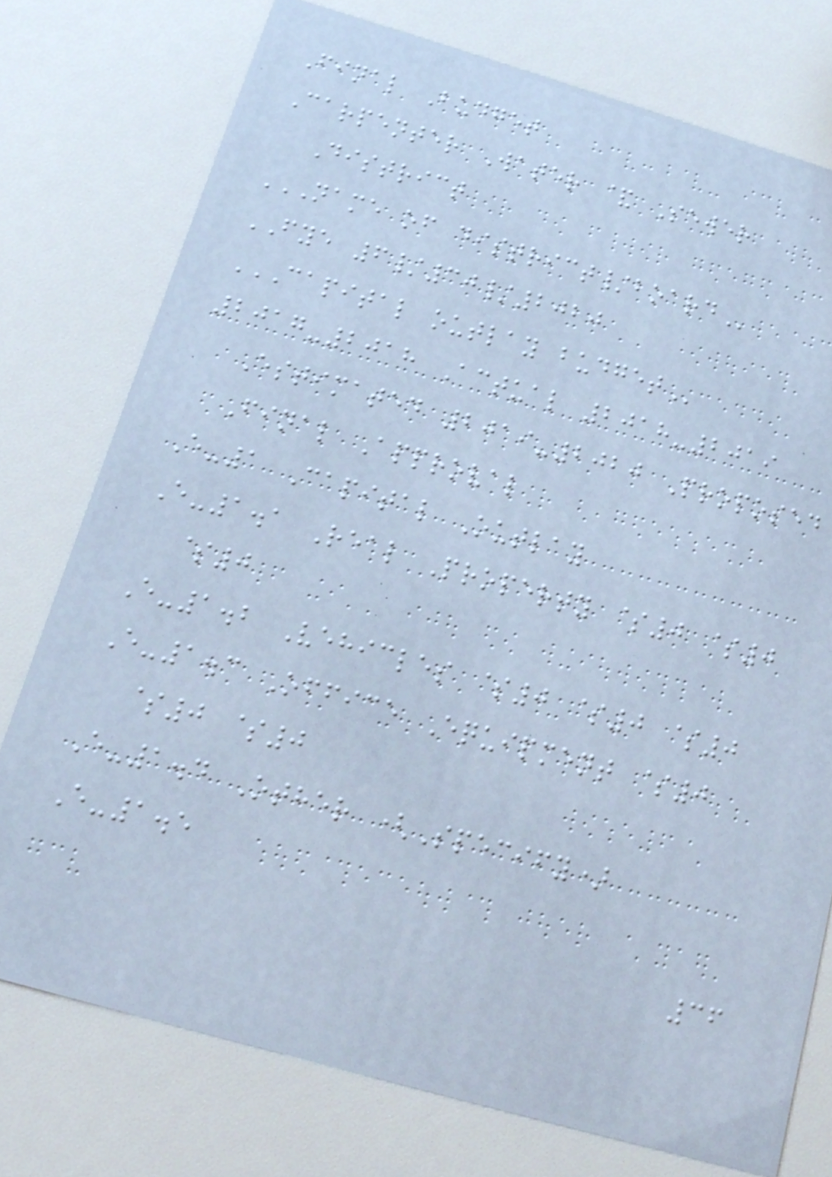Final Budget
Carpenter Water & Sewer
District
NAME OF DISTRICT/BOARD
FYE 6/30/2020
CAPITAL OUTLAY BUDGET
2017-2018 Actual 2018-2019
Estimated 2019-2020 Proposed
Final Approval
E-1 Capital Outlay
E-1.1 Real Property $0 $0
$0
E-1.2 Vehicles $0 $0 $0
E-1.3 Office Equipment $0
$0 $0
E-1.4 Other (Specify)
E-1.5
36
